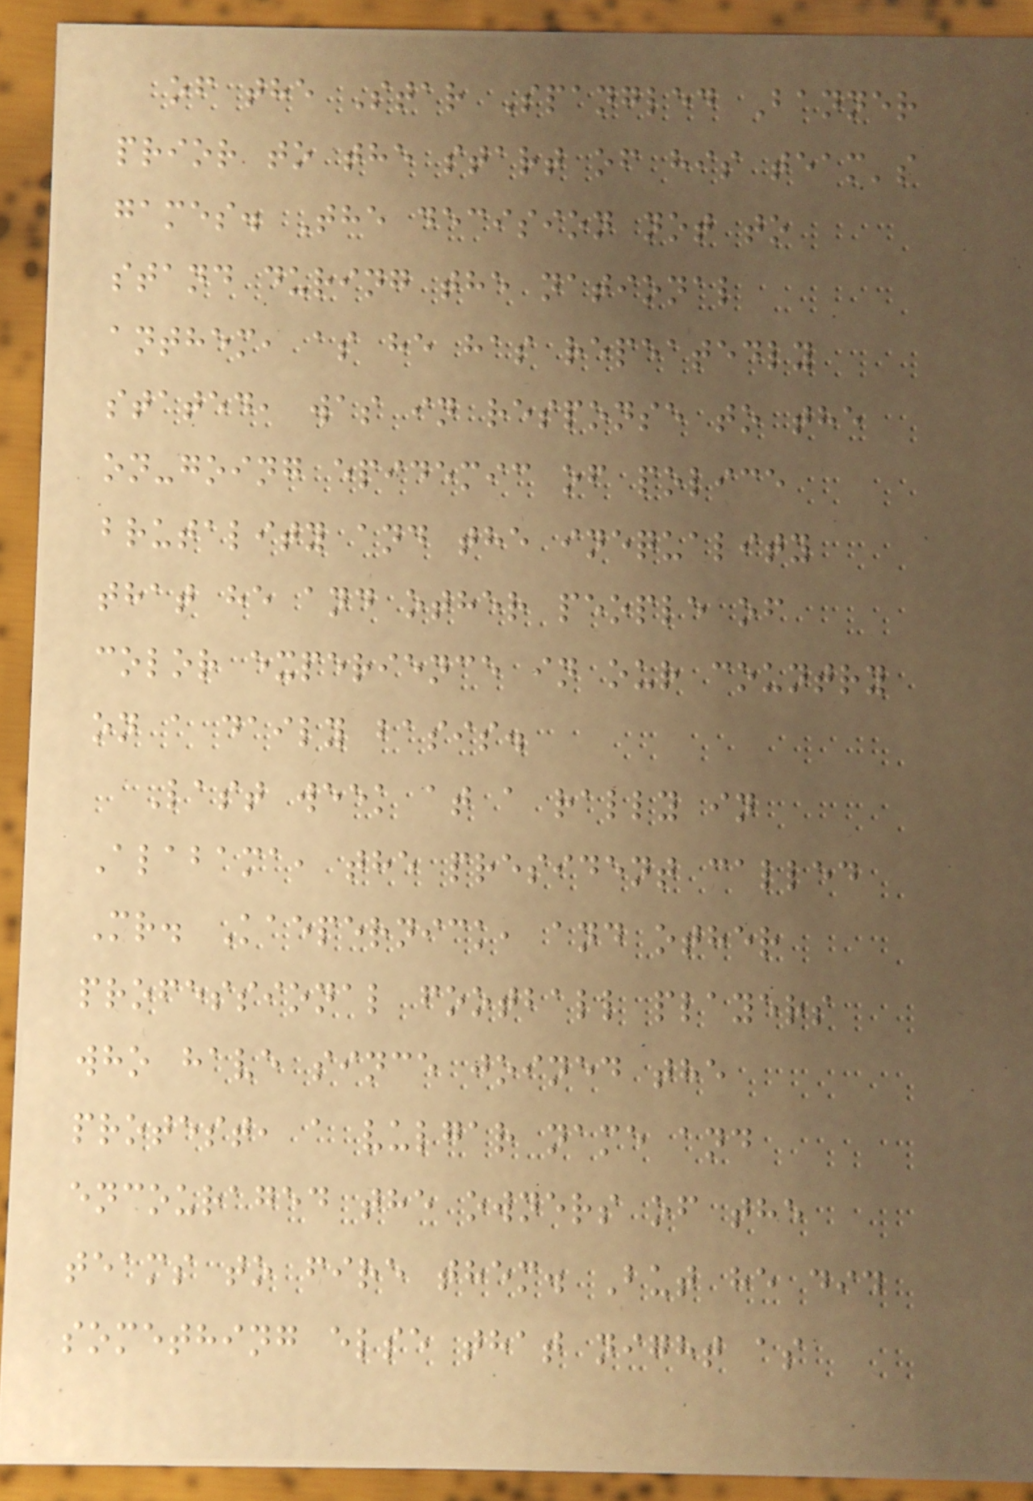of the Star Spangled Banner
prior to the start of his team's
games. The decision not to
stand during the national
anthem, as he has repeatedly
stated, was in response to the
on-going epidemic of police
brutality and the inequality
that he and other people of
color experience in our country
on a daily basis.
Last week at a rally in
Alabama, the president called
Mr. Kaepernick, and other
professional football players
who have since joined the
protest, a vulgar name and
encouraged the owners of the
teams to fire them. But he did
something else that night as
